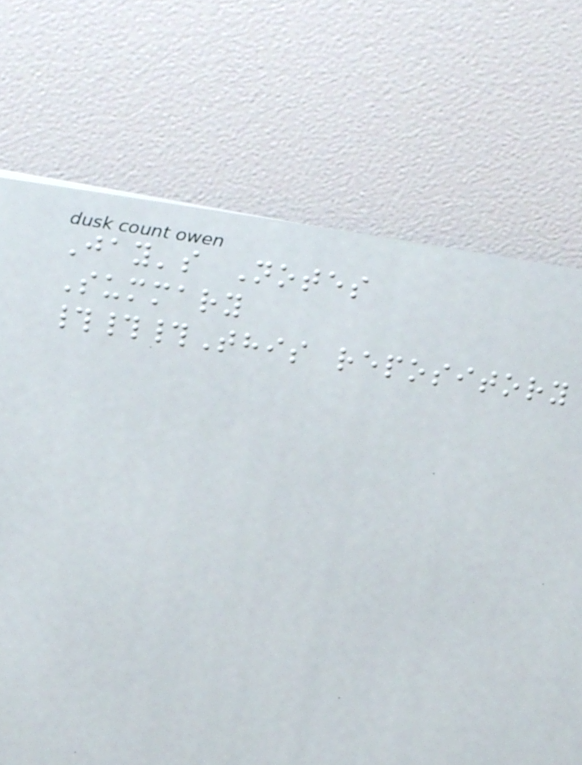Jay's Notes
Summary
###This repository
